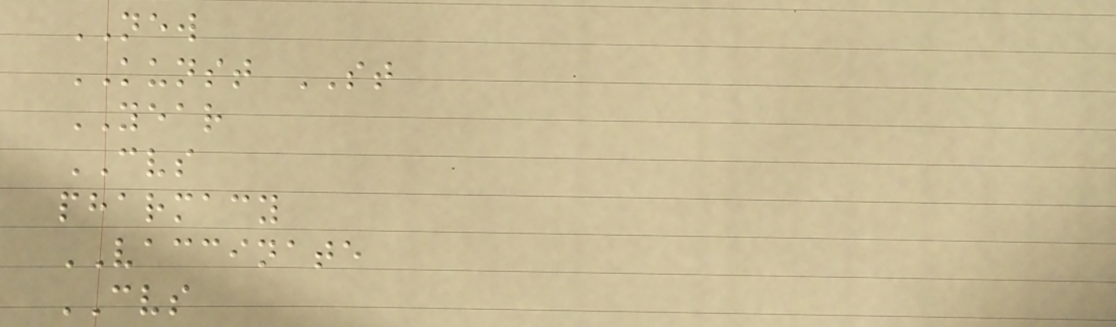NEW
KUNST ST
YEAR
CVS
pharmacy
VACCINATE
CVS
